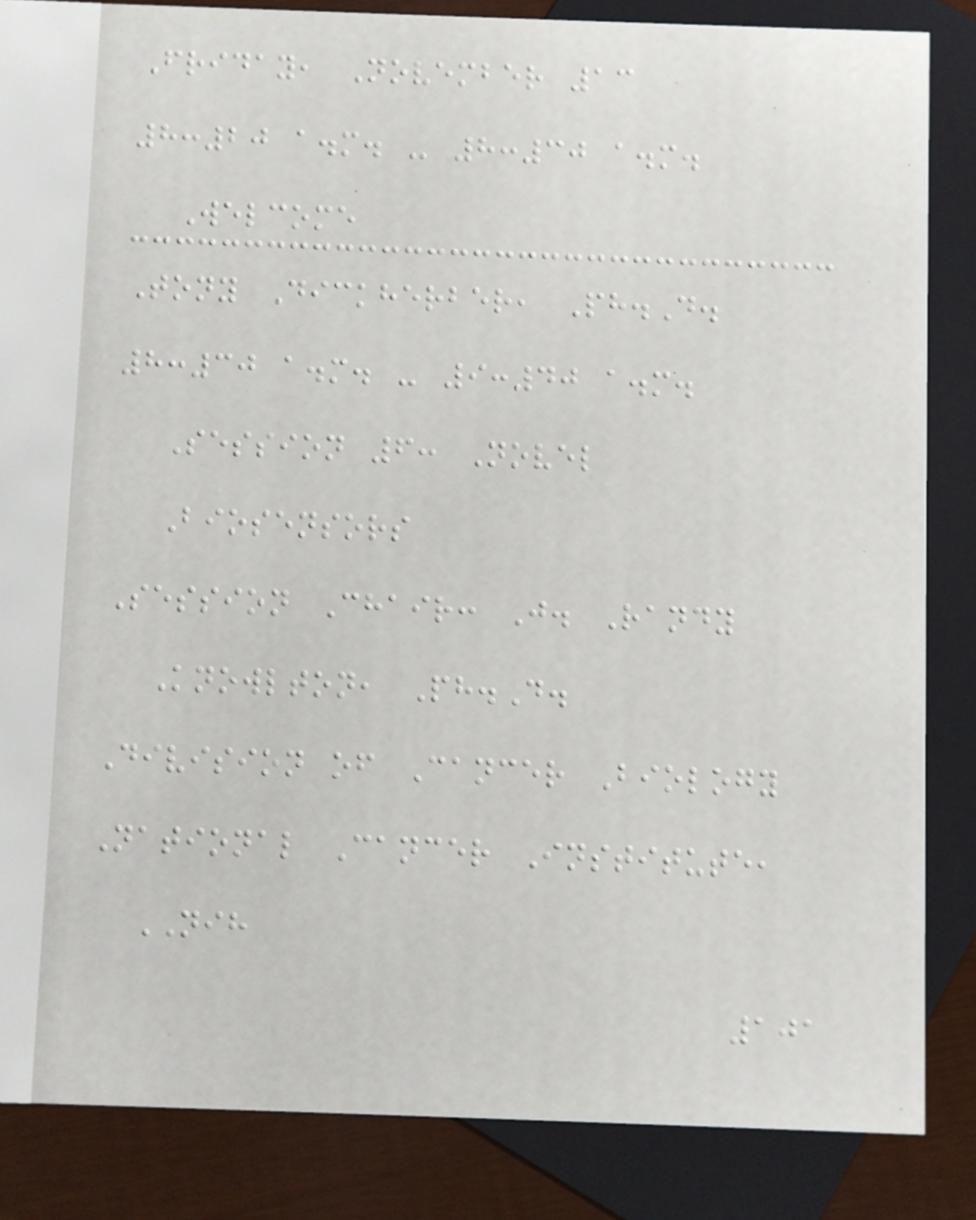Friday, November 13
8:20 a.m. - 8:30 a.m.
Welcome
Tony Dickherber, Ph.D.
8:30 a.m. - 9:40 a.m.
Session 6: Novel
Biosensors
Session Chair: J. Randy
Knowlton, Ph.D.
Division of Cancer Biology
National Cancer Institute,
NIH
101
